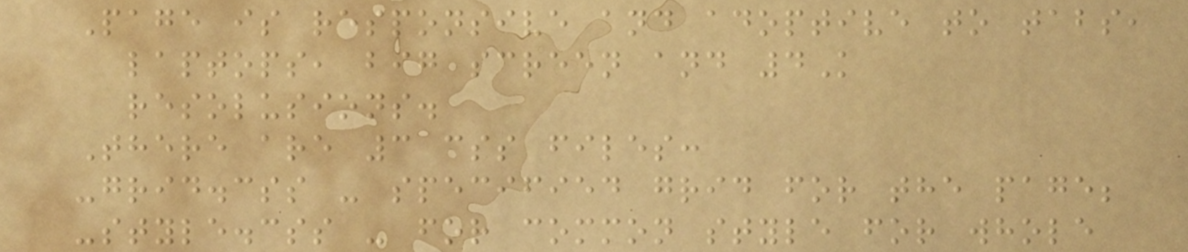Page is responsive and adoptive to tabs,
laptops, big screen and 4K
resolusions.
There are 3 css files:
-grid.css - specified grid for the page;
-style.css - for common style for whole
